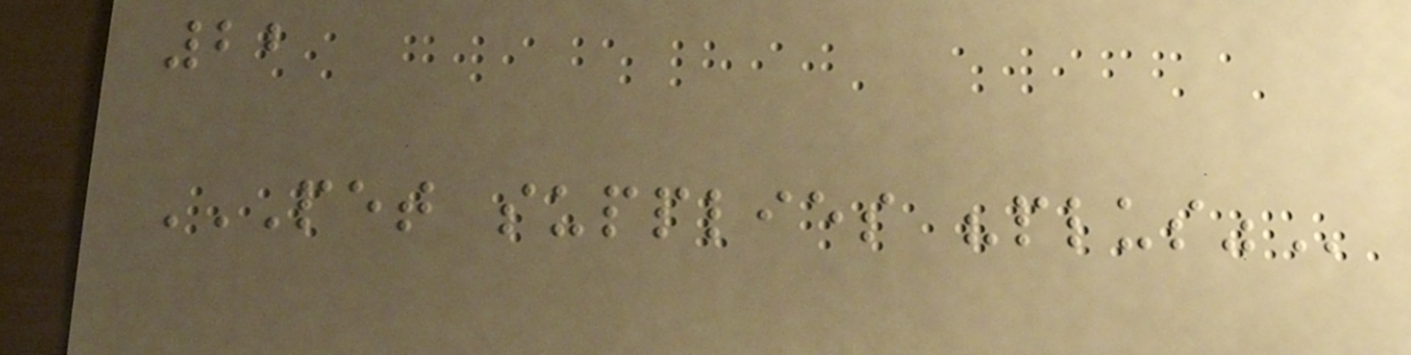22
PET SUPPLIES "PLUS"
